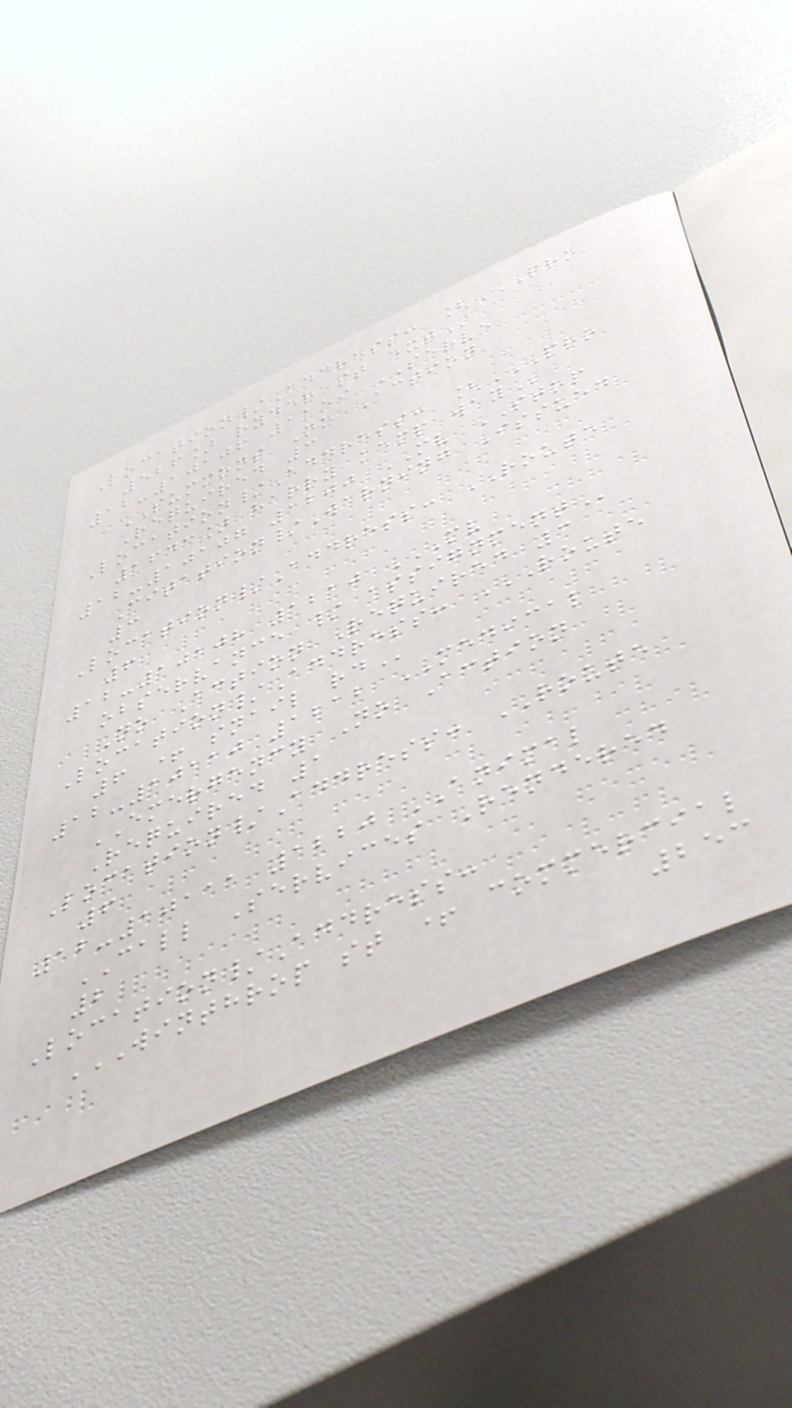Location/Address: [PRO
526] RYDER ST EXT
12-10106 1159 SERVE
SUMMONS No Action
Required 3
Location/Address: [PRO
1643] HARRY KEMP WAY
12-10107 1200 MV STOP
Citation/Warning Issued
3
Location/Address: ROUTE
6
12-10108 1210 MV
OBSERVANCE / ASSIGNMENT
No Action Required 3
Location/Address: ROUTE
6 + SNAIL RD
12-10110 1212 MEDICAL
EMERGENCY No Action
Required 1
Location/Address: ROUTE
6
12-10111 1220 ANIMAL
CALL Services Rendered
2
Location/Address:
WINTHROP ST + COMMERCIAL
253
